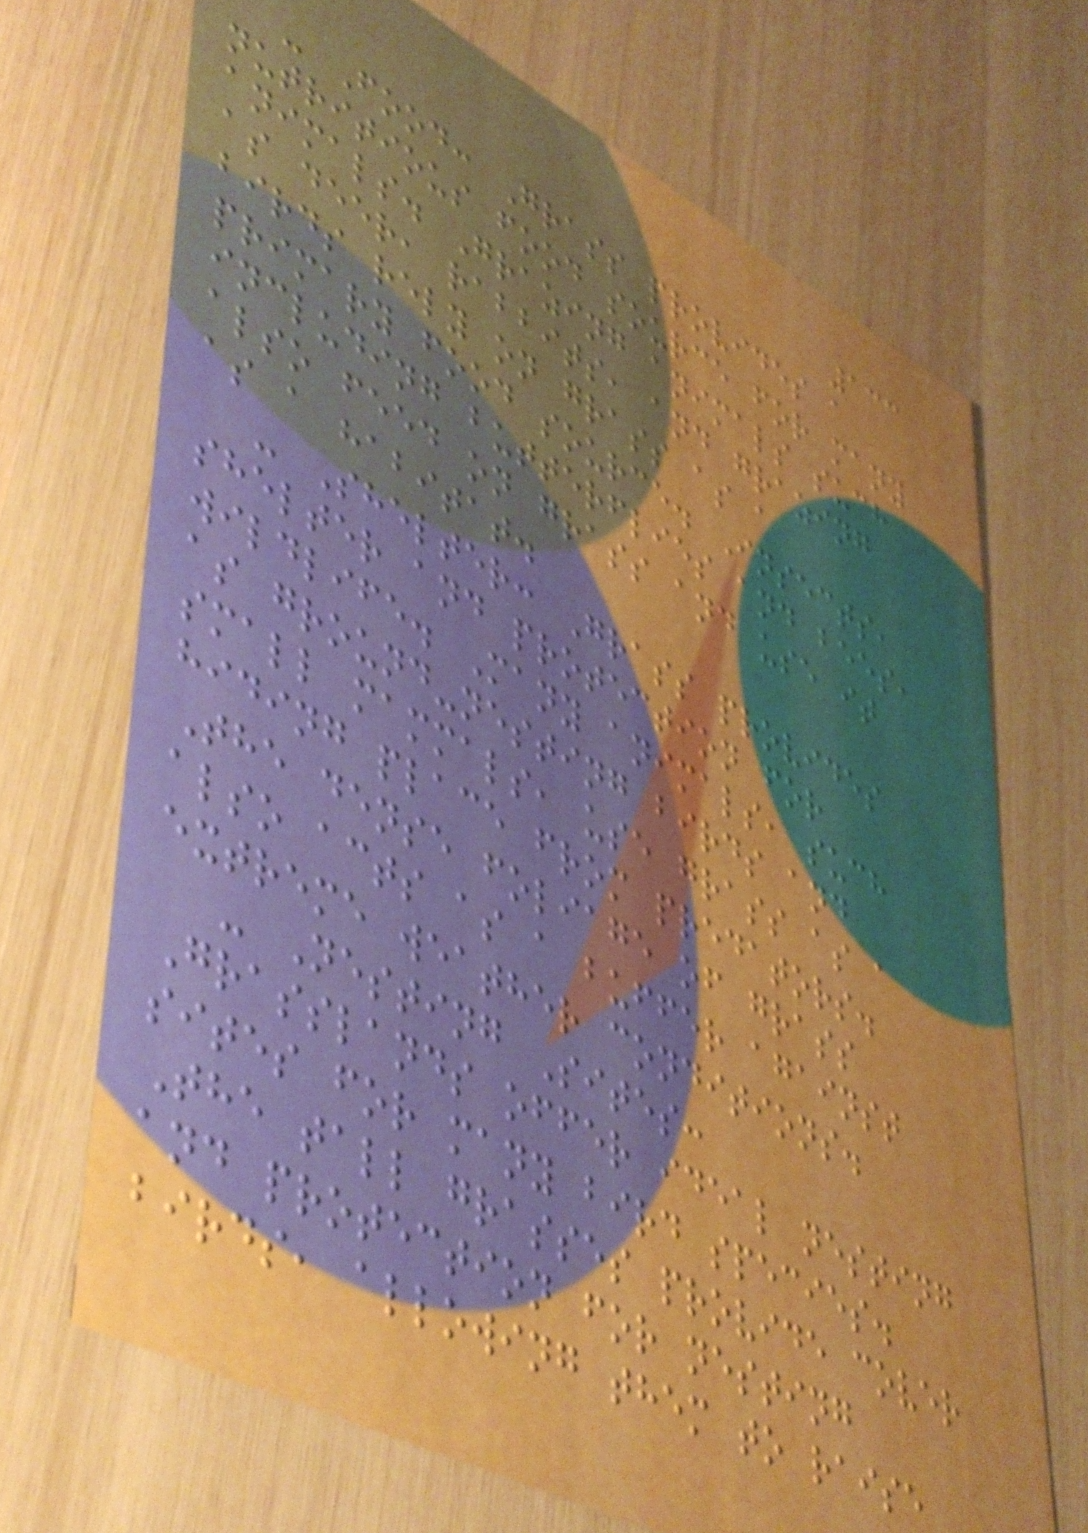133
- Food: Grass provides a
nutritious food source for many
animals. Grazing animals such
as deer, rabbits, and grazing
birds rely on grass as a
primary food source. Insects,
including butterflies and bees,
also feed on grass and use it
as a habitat.
- Shelter: Grass provides
shelter and protection for
wildlife. Many animals, such
as ground-nesting birds and
small mammals, use grass as a
hiding place from predators.
The dense foliage of grass
also acts as a buffer against
extreme weather conditions.
- Nesting Sites:
Grasslands offer ideal nesting
sites for many bird species.
The tall grasses provide cover
and protection for nesting
birds, allowing them to raise
